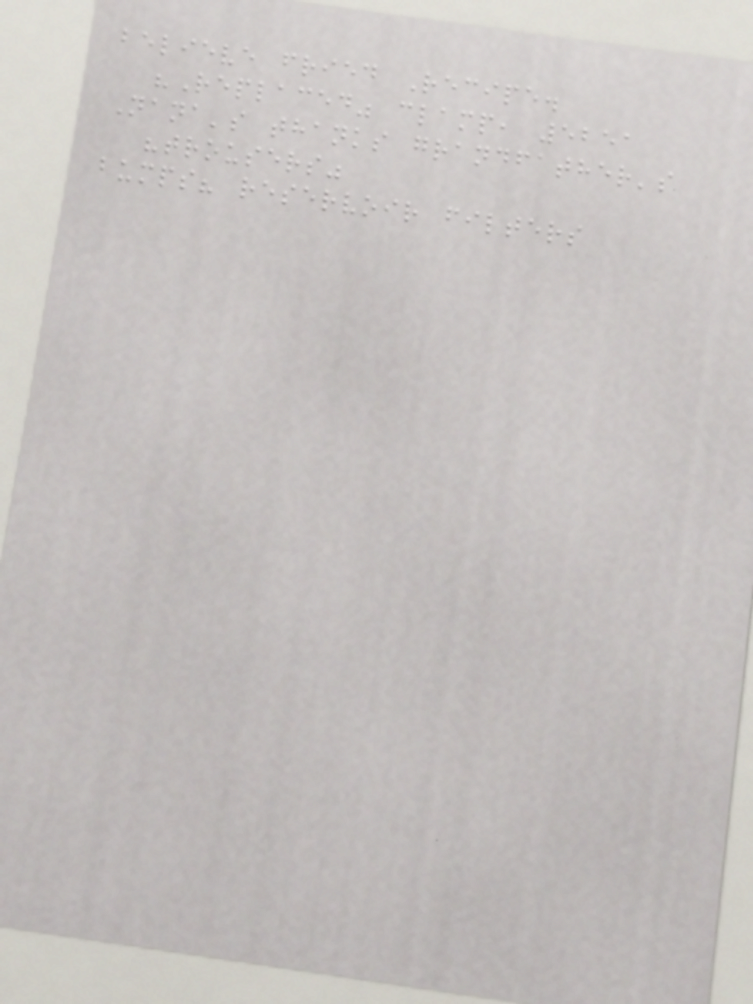believe fried Recipe.
"Replaced" clamp, 5251
Nana's thanks grandfather's
"trousers"
bumps? reservoir filters
